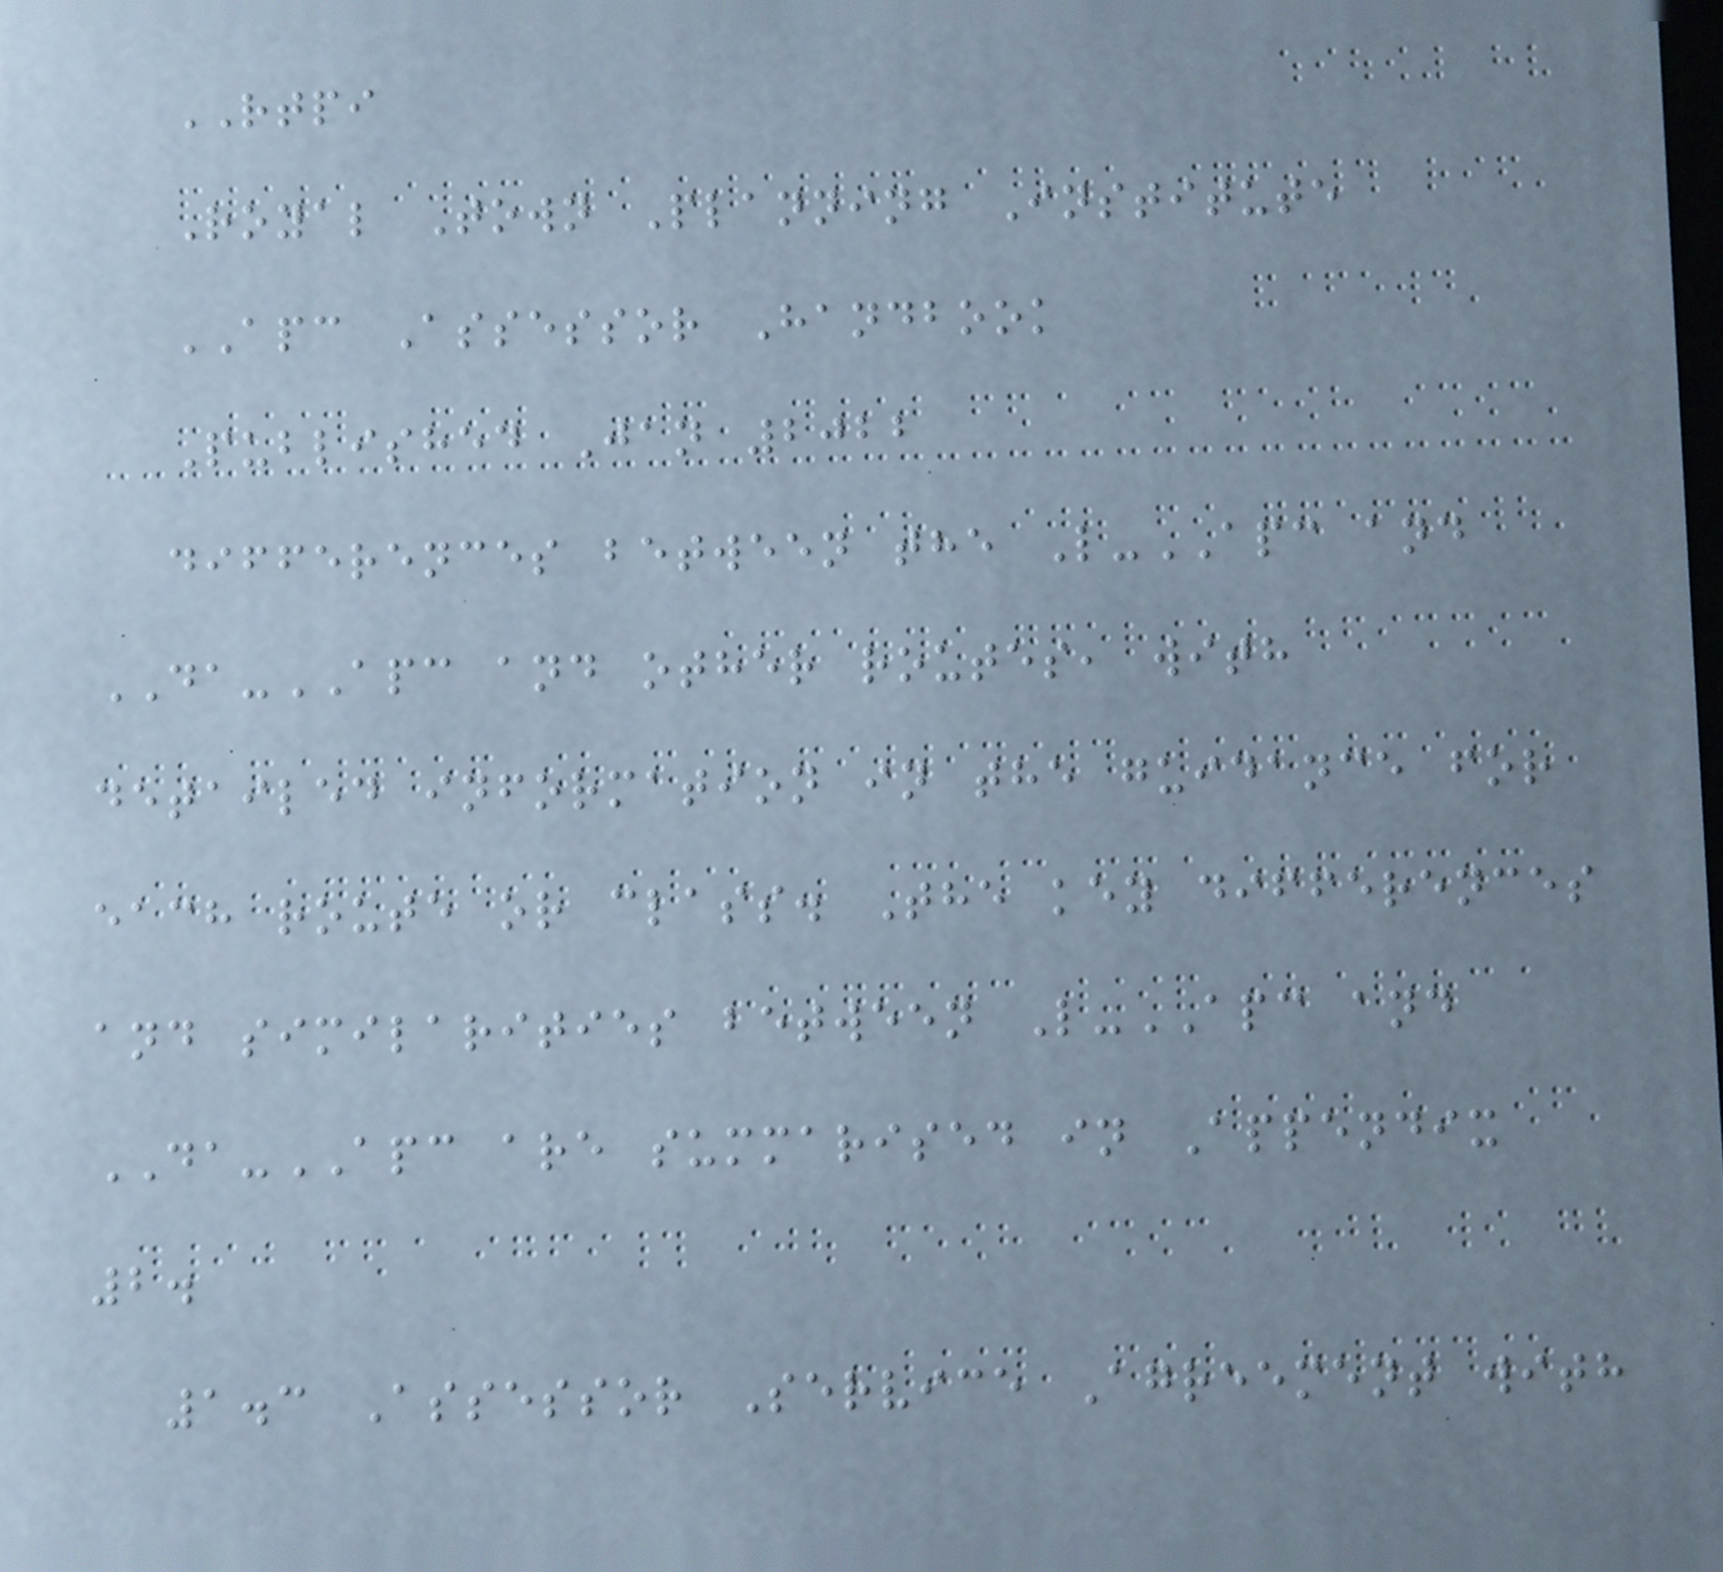RTPI
Royal Town Planning Institute
APC Assessor Handbook
Published Jan 2022
differences between the L-APC and
DA-APC and other routes, with
detailed information in the guidance for
each route or class. The key differences
and similarities between L-APC and
DA-APC are summarised in Appendix
2.
1.3 Assessor Service Agreement with
